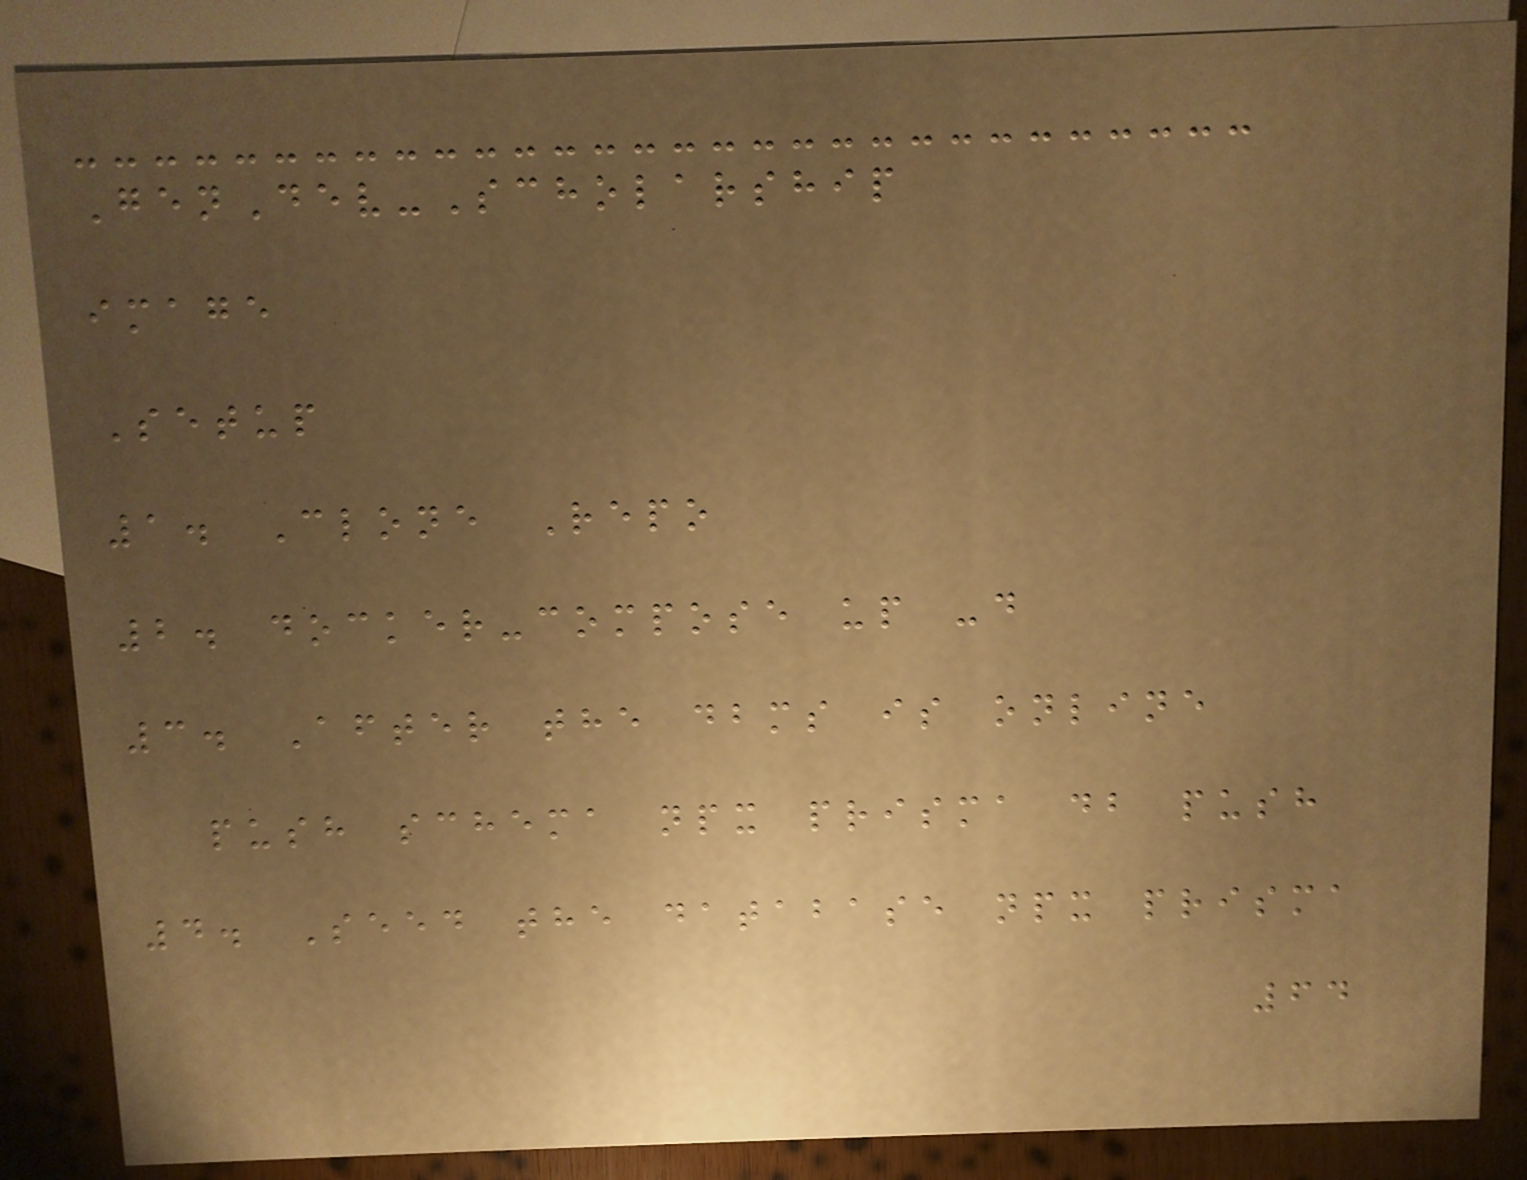GenDev-Scholarship
image
Setup
1. Clone Repo
2. docker-compose up -d
3. After the dbms is online
push schema npx prisma db push
4. Seed the database npx prisma
64
